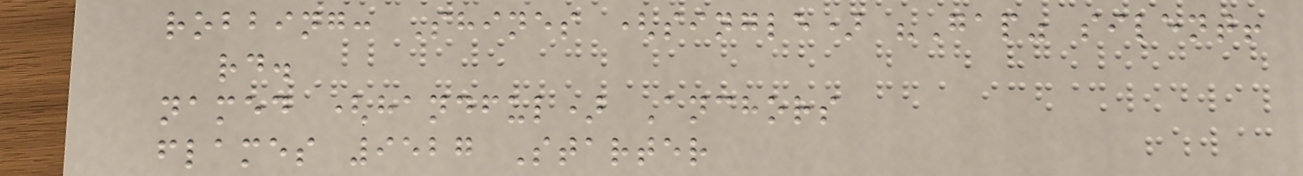robbing: Shines (single) "Gap" silent!
rd.
named (handful) Anchors
flames 9527 Starter
